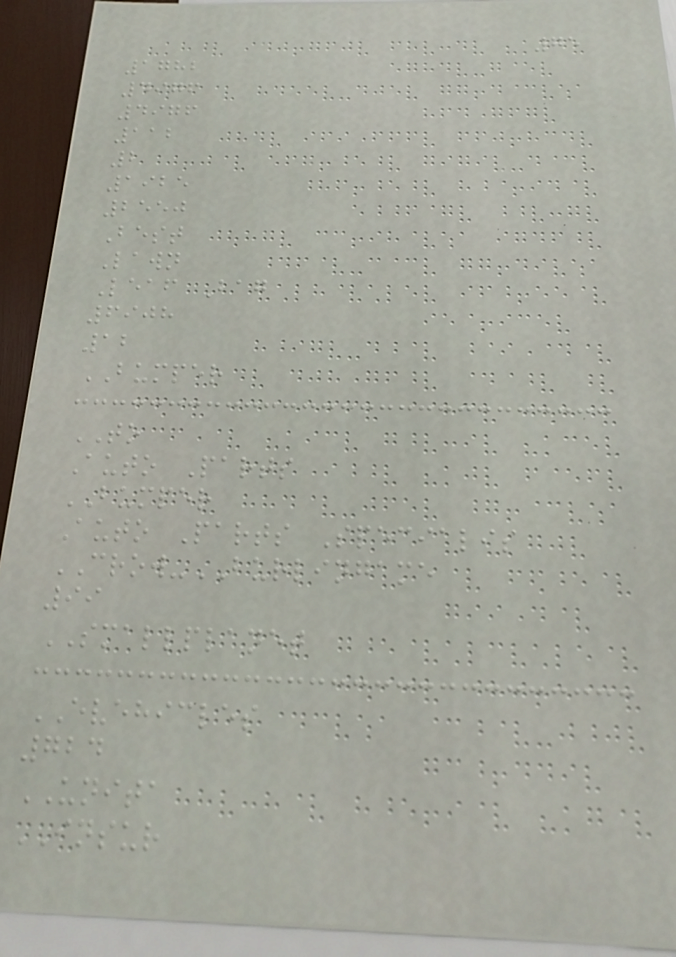75
1782
4976
4976
112
2
1925
2550
Best
Lawn
Leaf Bag
6908
12
BUMPER
TO
Auto Parts
BUMPER
Auto Parts Specialis
CROW-BURLINGAME
99
SMALLPLANET
EVEHICLES
724
UNITA
INSUR
